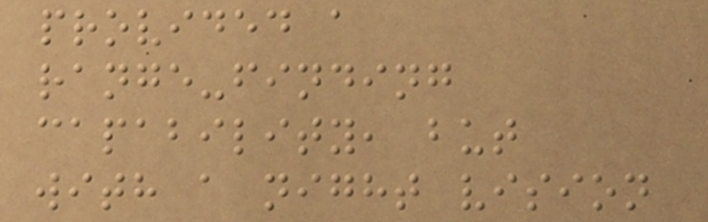provided a
range-finding
capability, but
with a night vision
